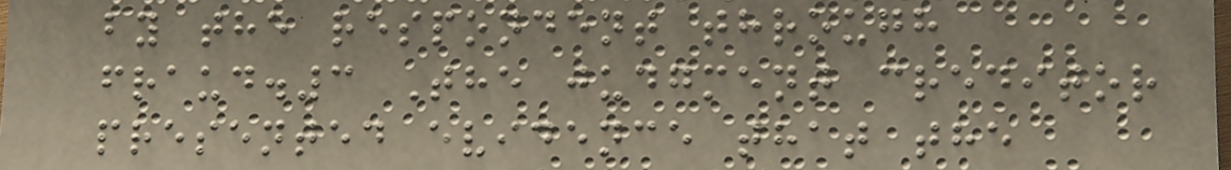by the respondent through
fraud.3 The judgment creditor
presented evidence that the
